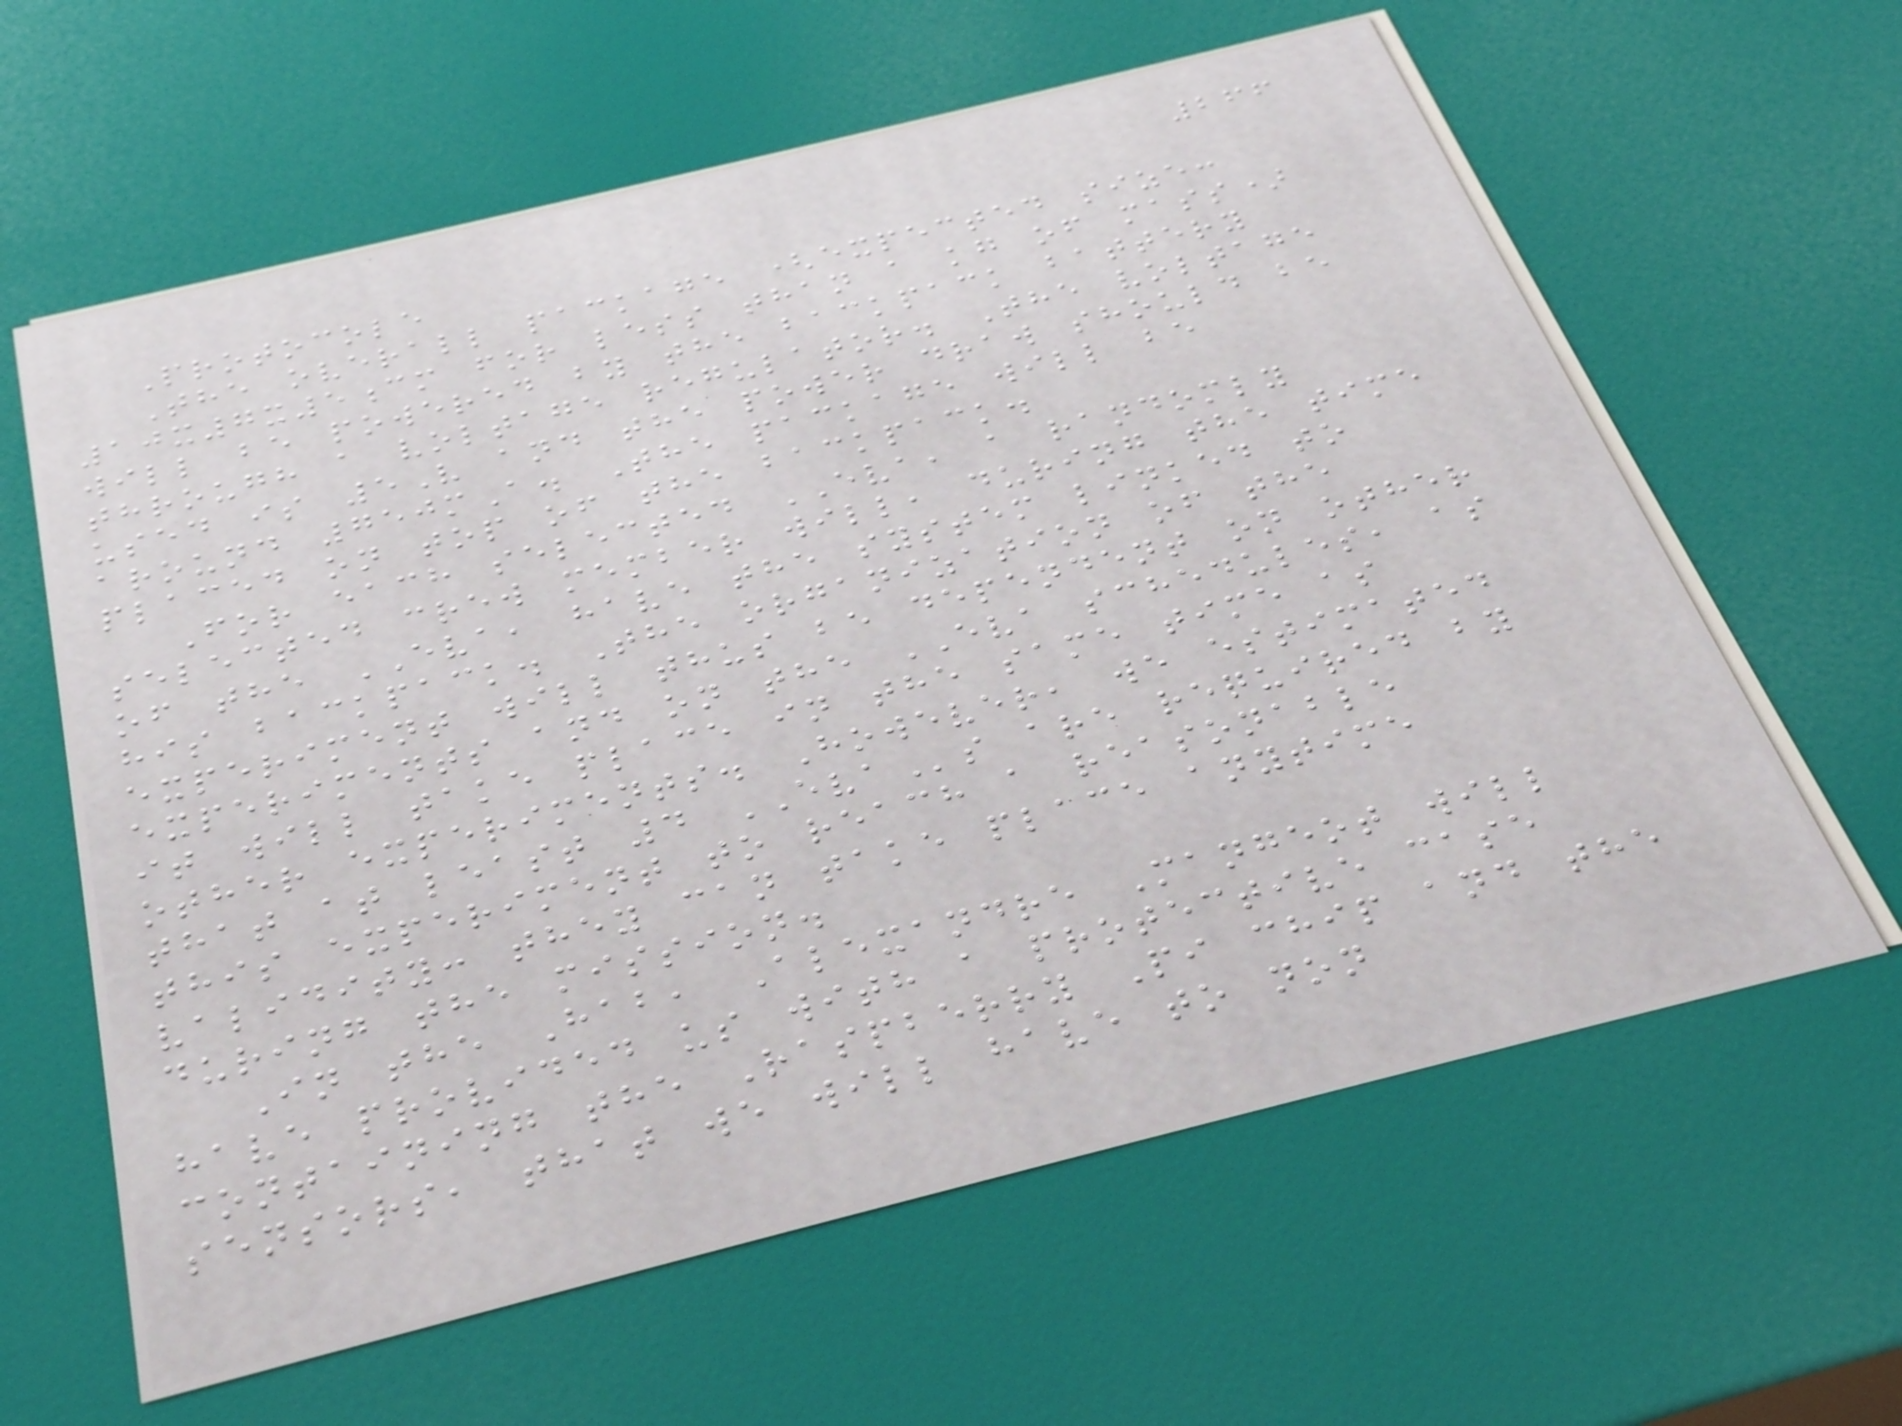266
Protocole
The overall package (expected size:
10x7x5cm for less than a kg of mass)
will be powered by the backpack battery
through a voltage regulator. The voltage
used is 5V and the power draw should be
around 750mA. The package will be
placed on top of the backpack.
For each selected EVA, a randomly
selected crew member will, during the time
of the EVA, have the system linked to
his backpack. The organization of the
experiment will thus be dependent on other
experiments and on the EVA schedules, as
it will take place in the same time as
other experiments. However, we estimated
that at least 4 EVAs are required by
this experiment to reach a reasonable
validity: they can take place anytime
during the mission.
In the Hab, Alexandre Mangeot will
have provided us with a protective case
containing the Raspberry Pi chip and the
sensors, that we will have to non
